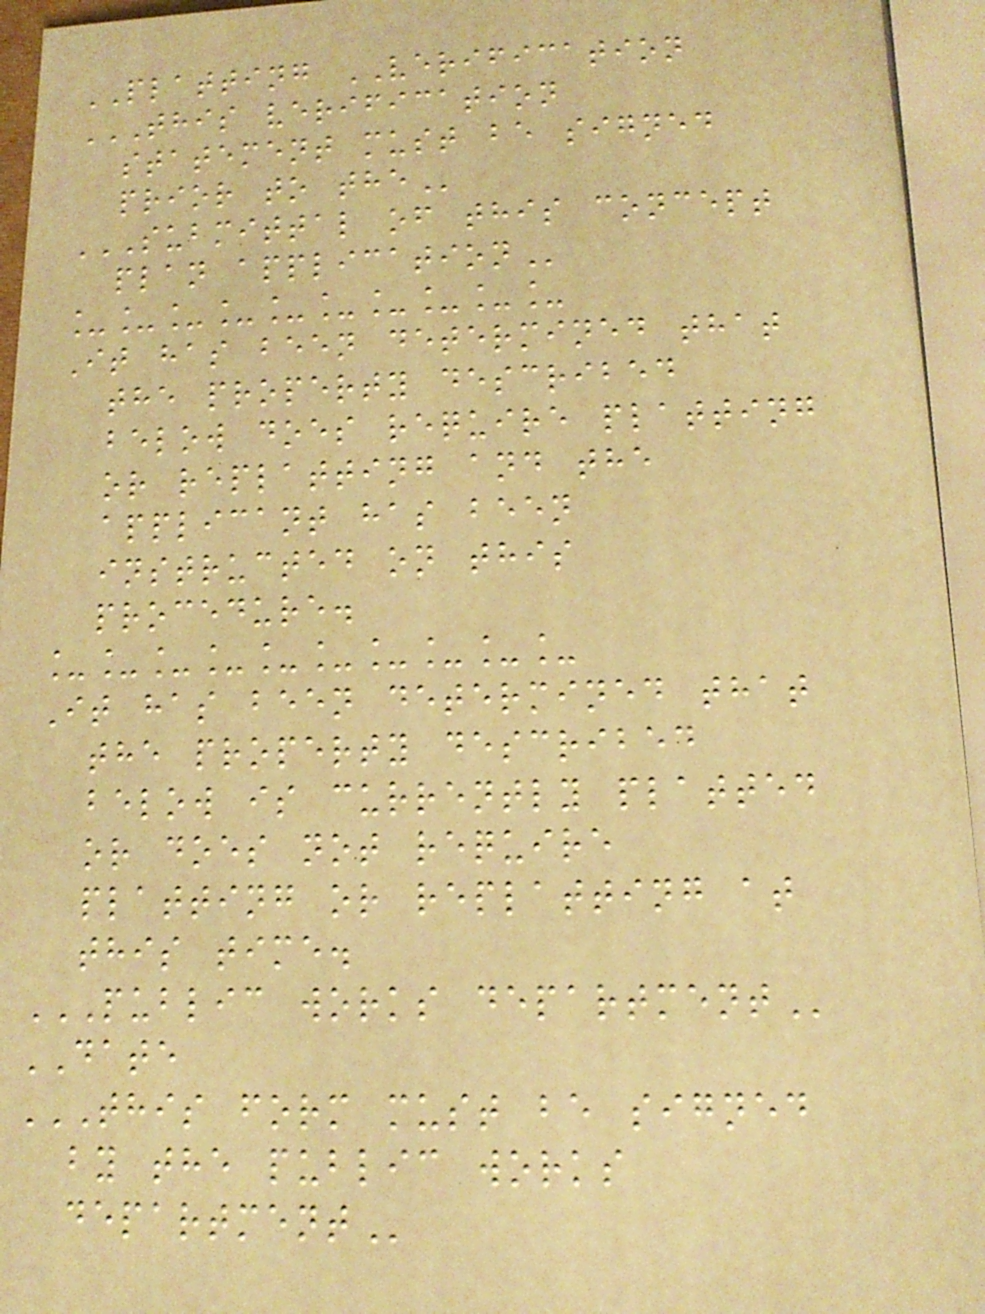PLATTING VERIFICATION
THIS VERIFICATION
STATEMENT MUST BE SIGNED
PRIOR TO THE
SUBMITTAL OF THIS CONCEPT
PLAN APPLICATION
__________
It has been determined that
the property described
below does require platting
or replatting and the
applicant has been
instructed on this
procedure.
__________
It has been determined that
the property described
below is currently platted
or does not require
platting or replatting at
this time.
PUBLIC WORKS DEPARTMENT
DATE
THIS FORM MUST BE SIGNED
BY THE PUBLIC WORKS
DEPARTMENT
